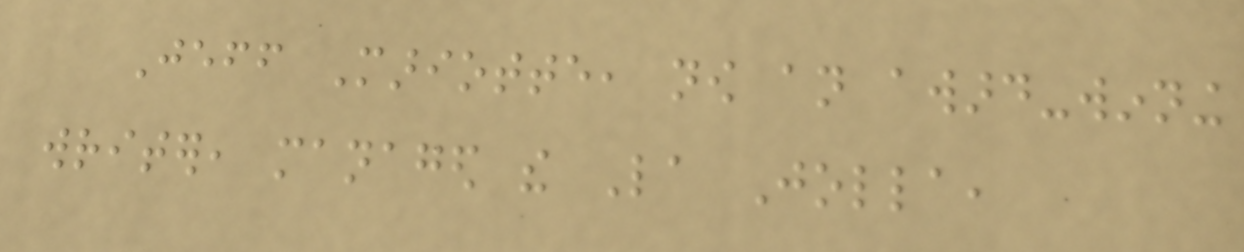Jeff Mariotte, now an award-winning
writer, managed the La Jolla,
